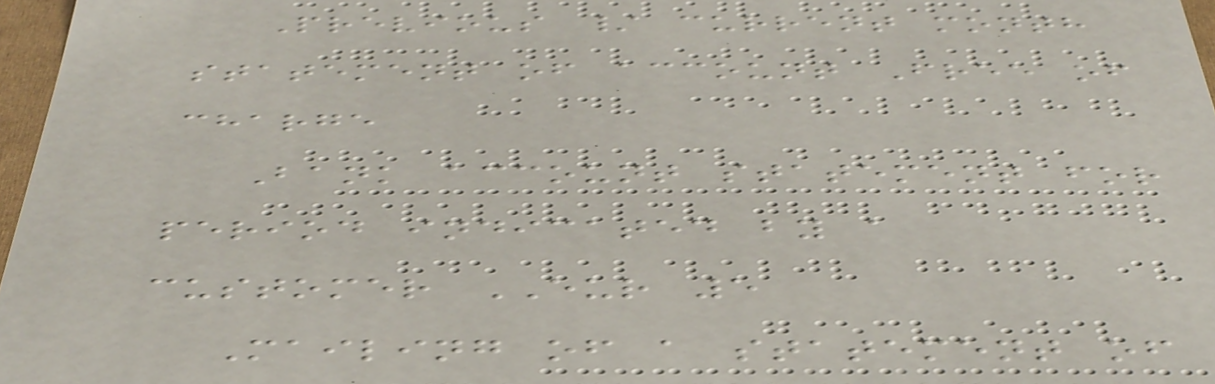Previous / current month
statement of account Free of
charge
Bank account statement for
period indicated by a
customer EUR 5
Mailing of a statement of
